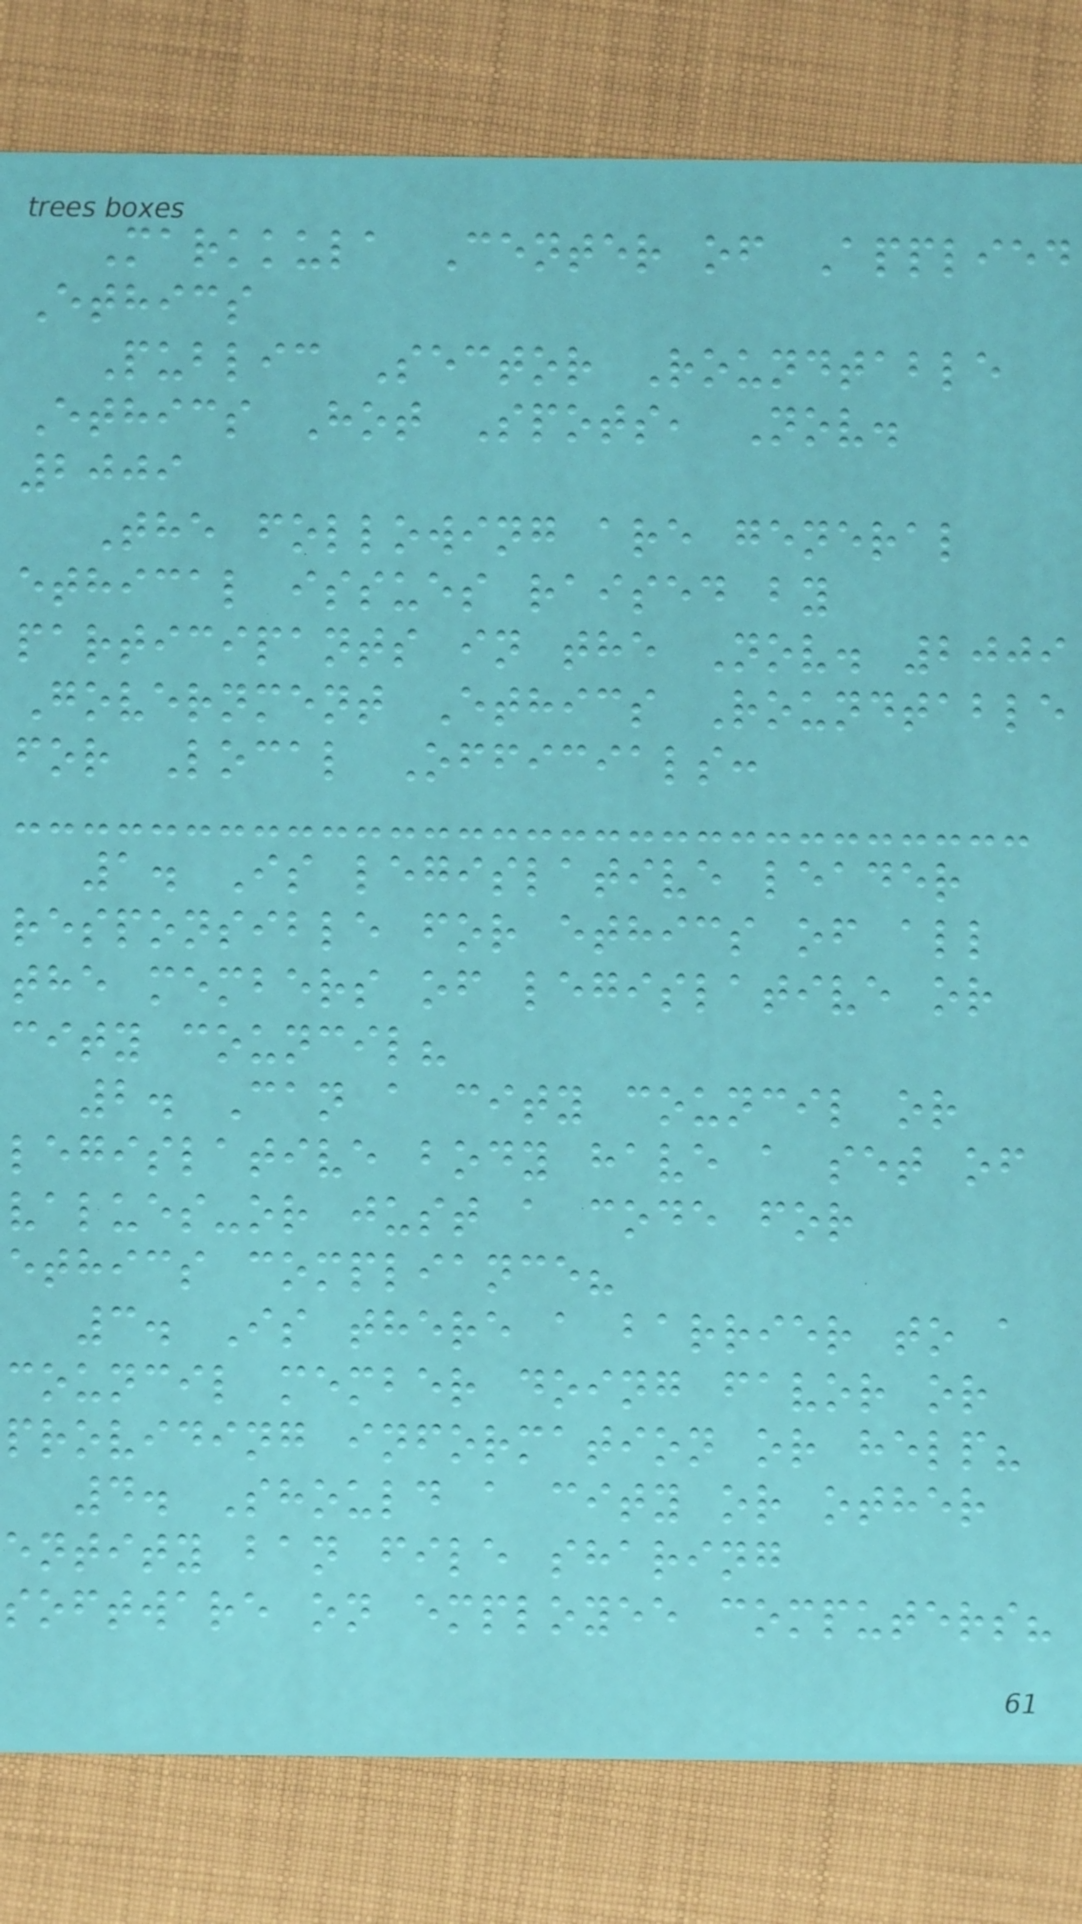Markkula Center of Applied
Ethics
Public Sector Roundtable
Ethics Hot Spots, Nov.
2009
The following are general
ethical issues raised by
participants in the Nov. 2009
Government Ethics Roundtable
for Local Officials:
1. Is legislative leader
responsible for ethics of all
the members of legislative or
city council?
2. Can a city council or
legislative body have a set of
values-or just a code for
ethics compliance?
3. Is there a barrier to a
council member doing favor or
providing information or help?
4. Should a city or other
entity ban file sharing
software on employee computers?
